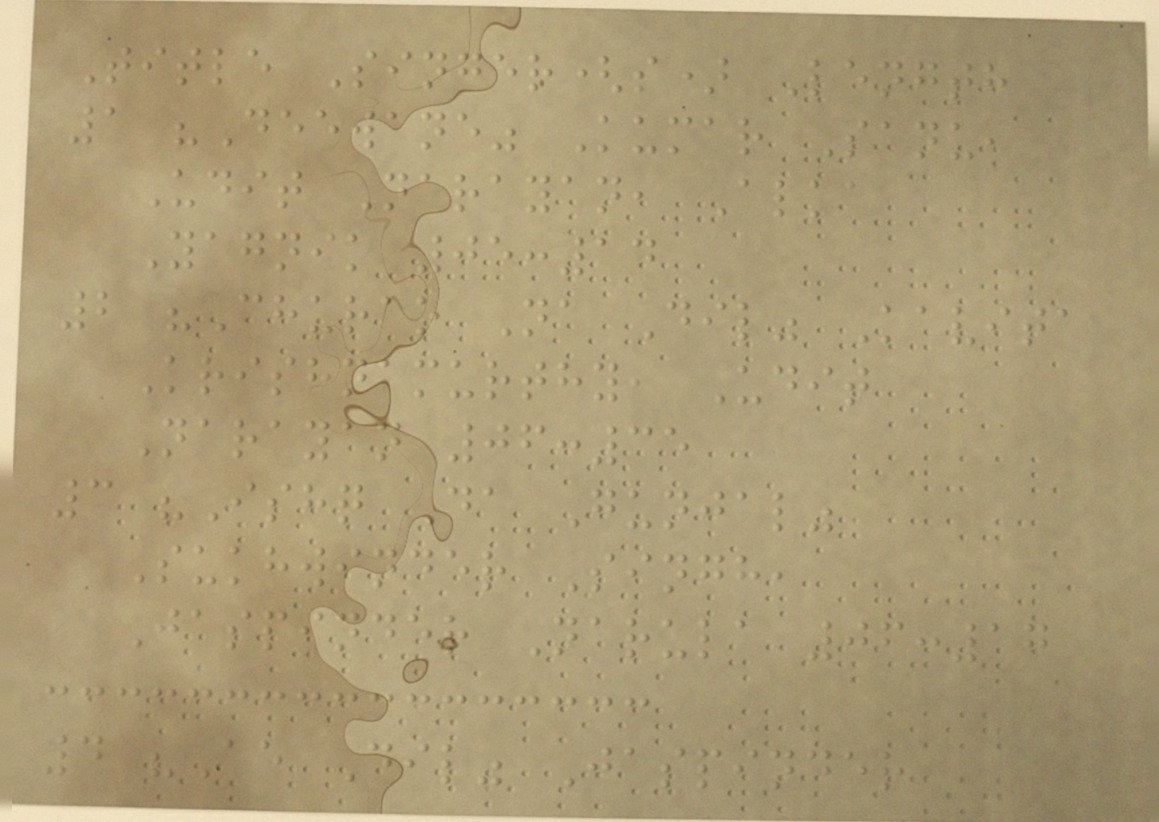Title Singer(s) Length
1 "Deewane" Kumar Sanu,
Udit Narayan, Alka
Yagnik 05:14
2 "Churao Na Dil" Kavita
Krishnamurthy, Udit
Narayan 06:35
3 "Ishq Da Gunjal"
Sukhwinder Singh,
Jaspinder Narula 06:17
4 "Ae Dil" Jaspinder
